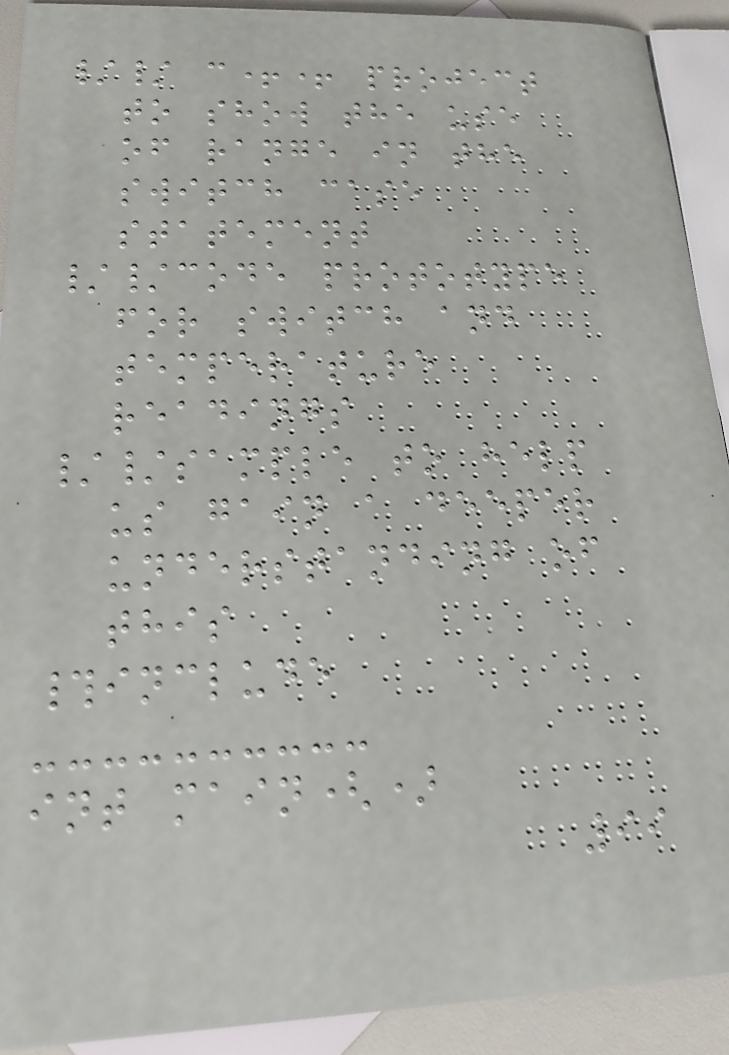// c++ project
to show the use
of range in the
switch case
statement
//code prototype
for switch and
temperature
readings
//sample to help
us gain a deeper
understanding of
this
#include
int main()
99
